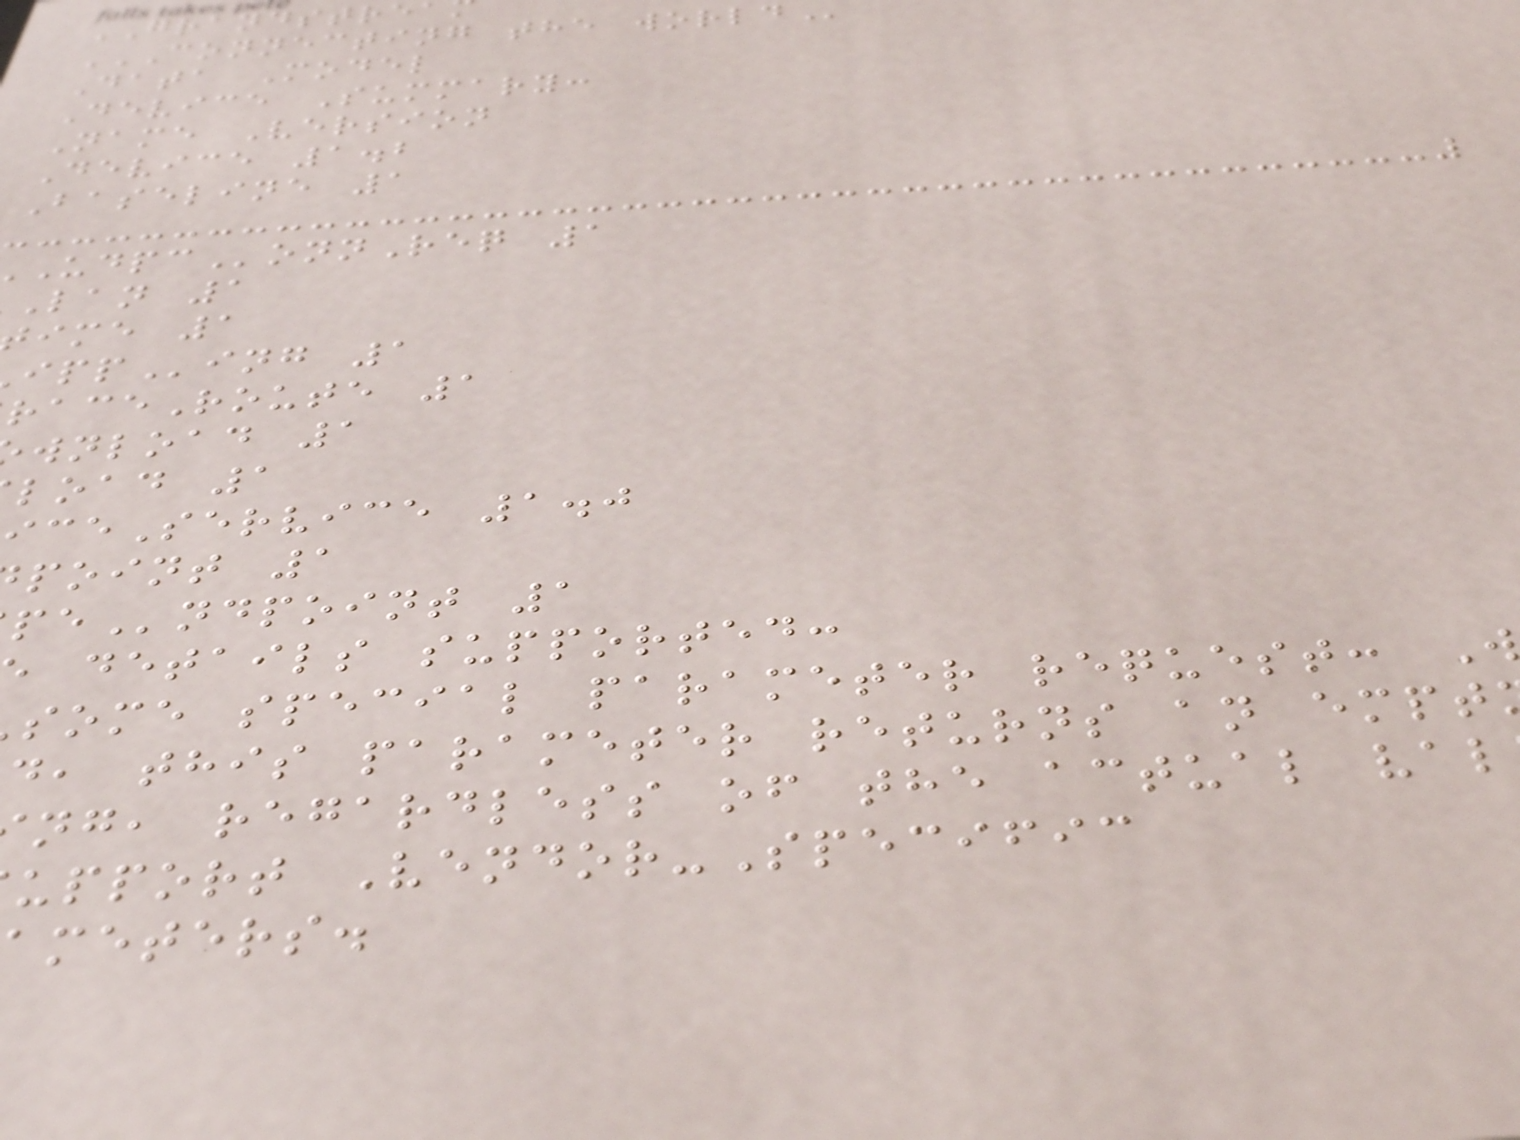GRANDSTRE
Data Model
Device Summary:
Name Version
Device 1.2
Baseline 1
onnReq 1
lan 1
ime 1
ing 1
raceRoute 1
wnload 1
load 1
iceService 1.0
point 1
ndpoint 1
details supported:
some special parameter request: W
d, this parameter returns an empt
ng, regardless of the actual val
upport Vendor-Specific
meters.
